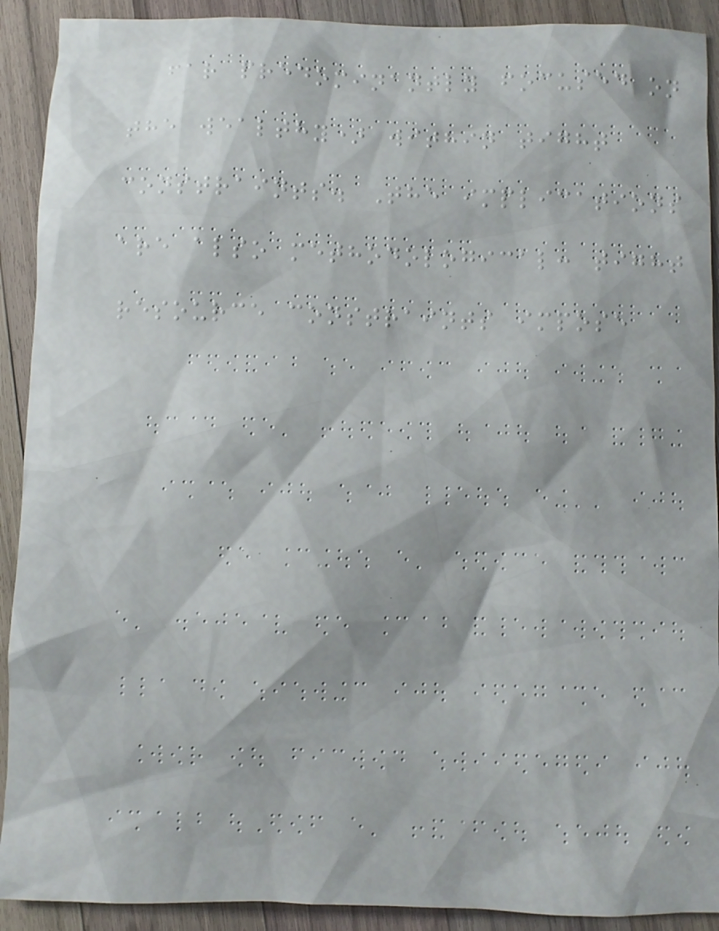far predominantly focused on
the wealthy) within tight
constraints. The implications
are also methodological: tight
resource constraints impose
